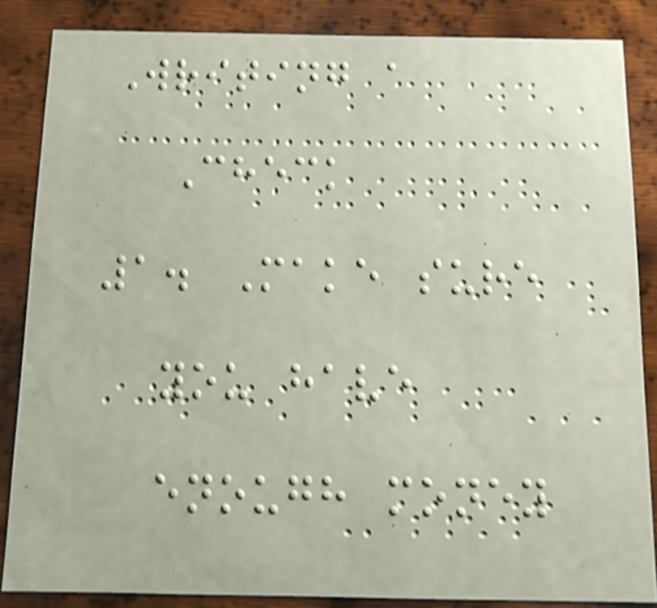Writing a
Check
1. Make sure
you have
enough money
